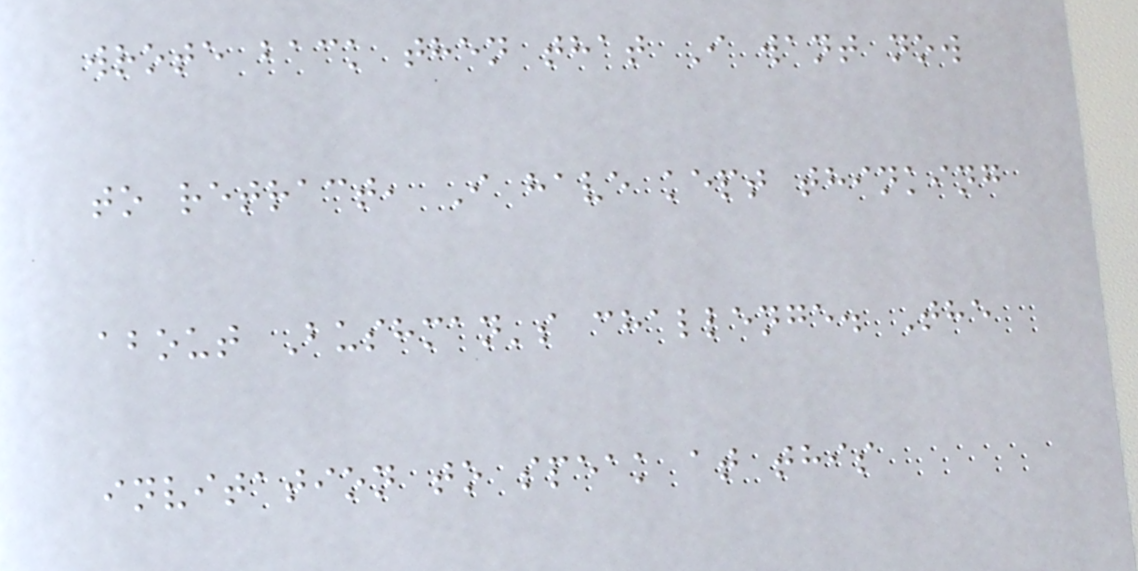wrote back then that I want now
to retract, I have kept thinking
about Bushman's challenge. The
invitation to speak at this
